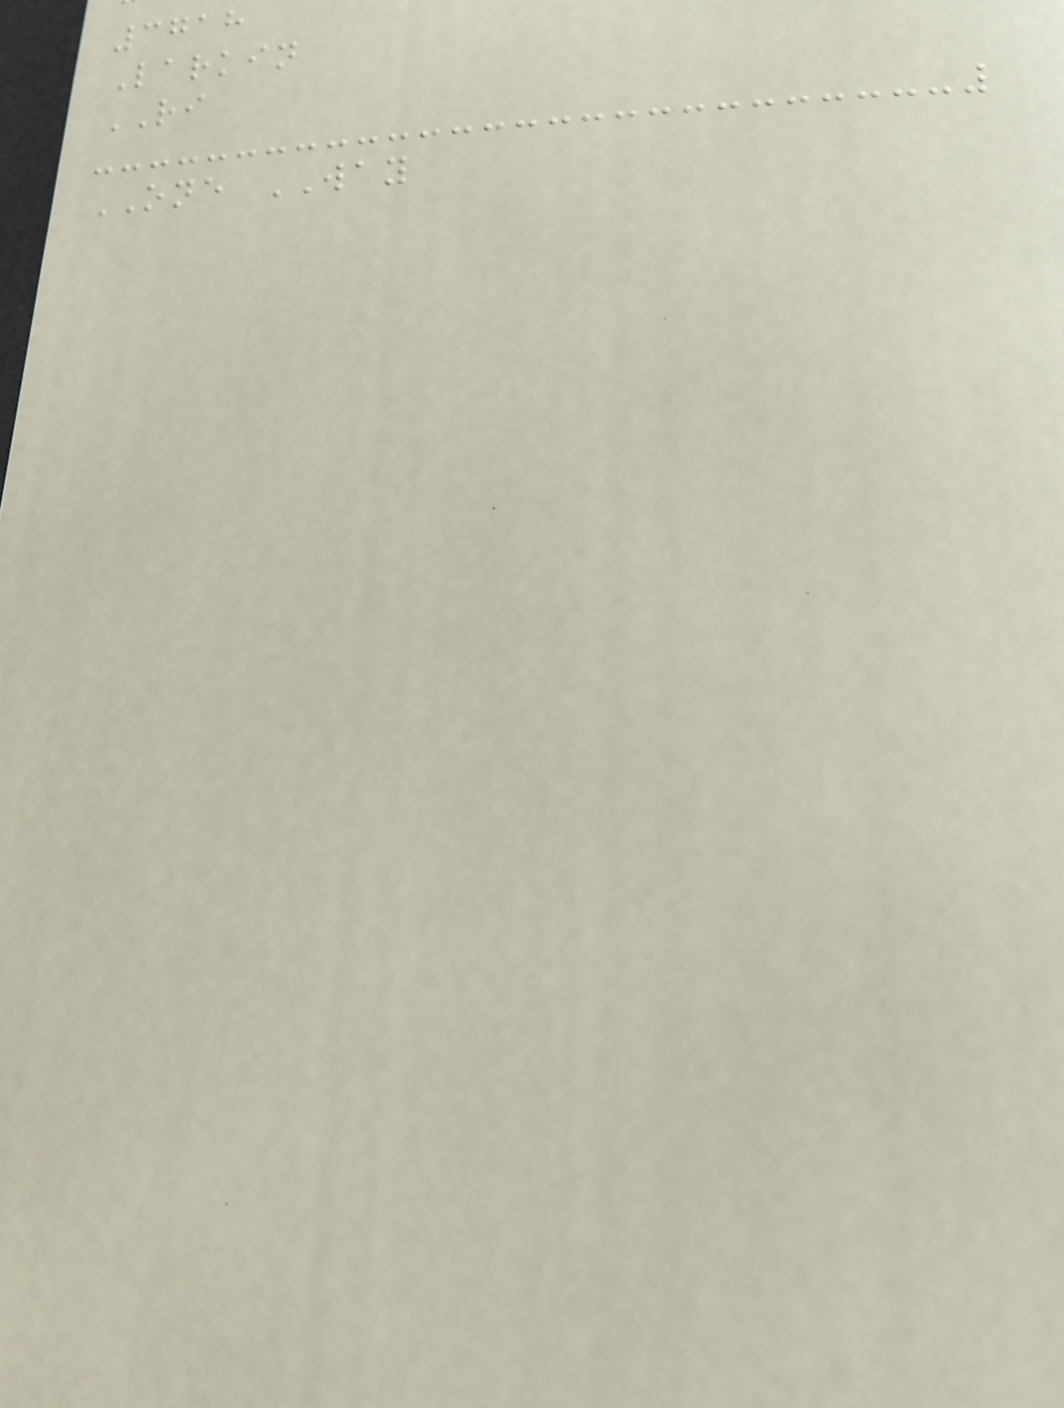3718
Larkin
RI
ONE WAY
